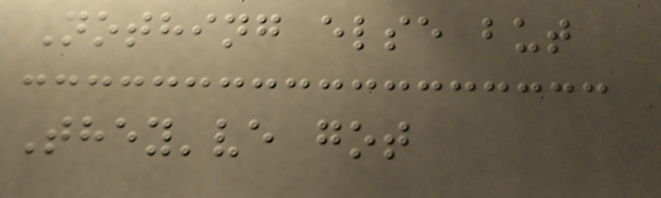Nothing else but
They've got
